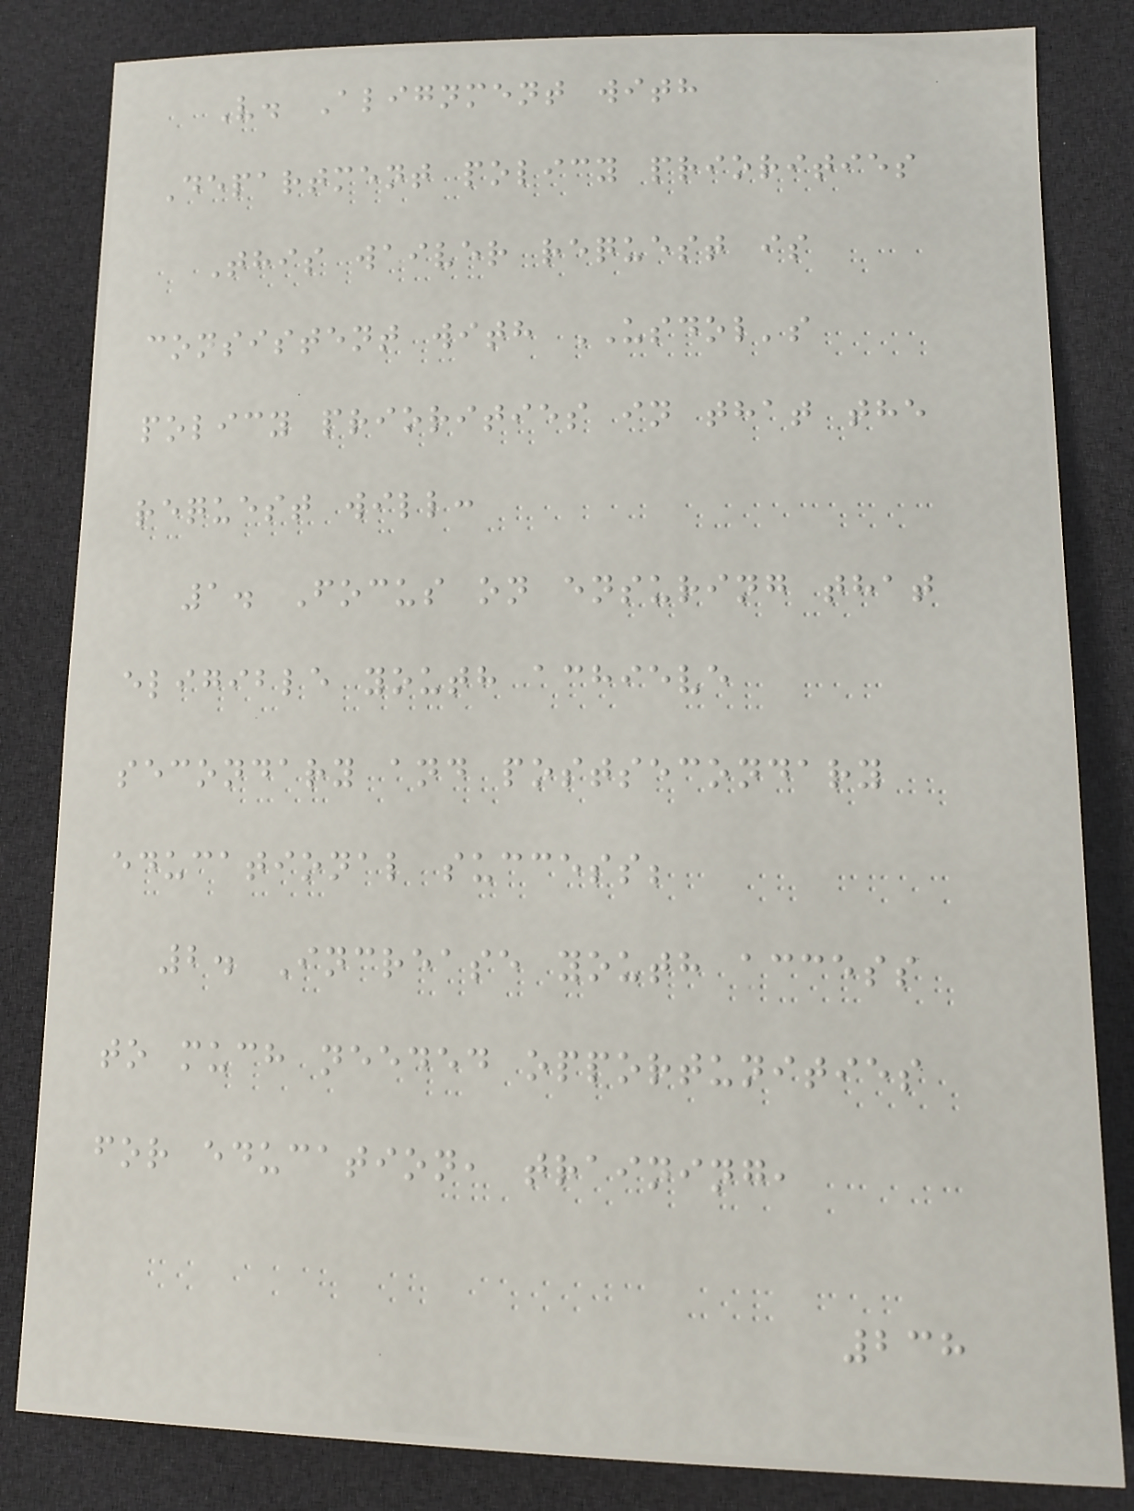V. Alignment with
Department policy priorities
This waiver request is
consistent with USDOL's
policy priorities in that the
request will:
1. Focus on ensuring that
eligible youth achieve
secondary and postsecondary
educational success;
2. Increase youth access
to much needed opportunities
for education, training,
238
